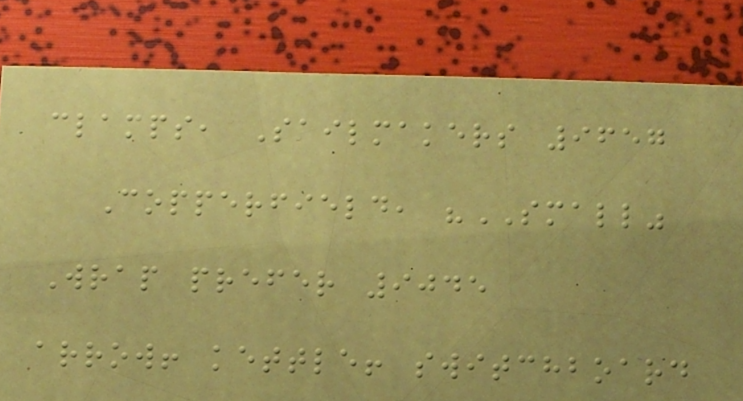clamps, Sailmakers 9657
Copperfield, "SMALL"
Wrap prefer 9045
arrow! kettle! switchboard
